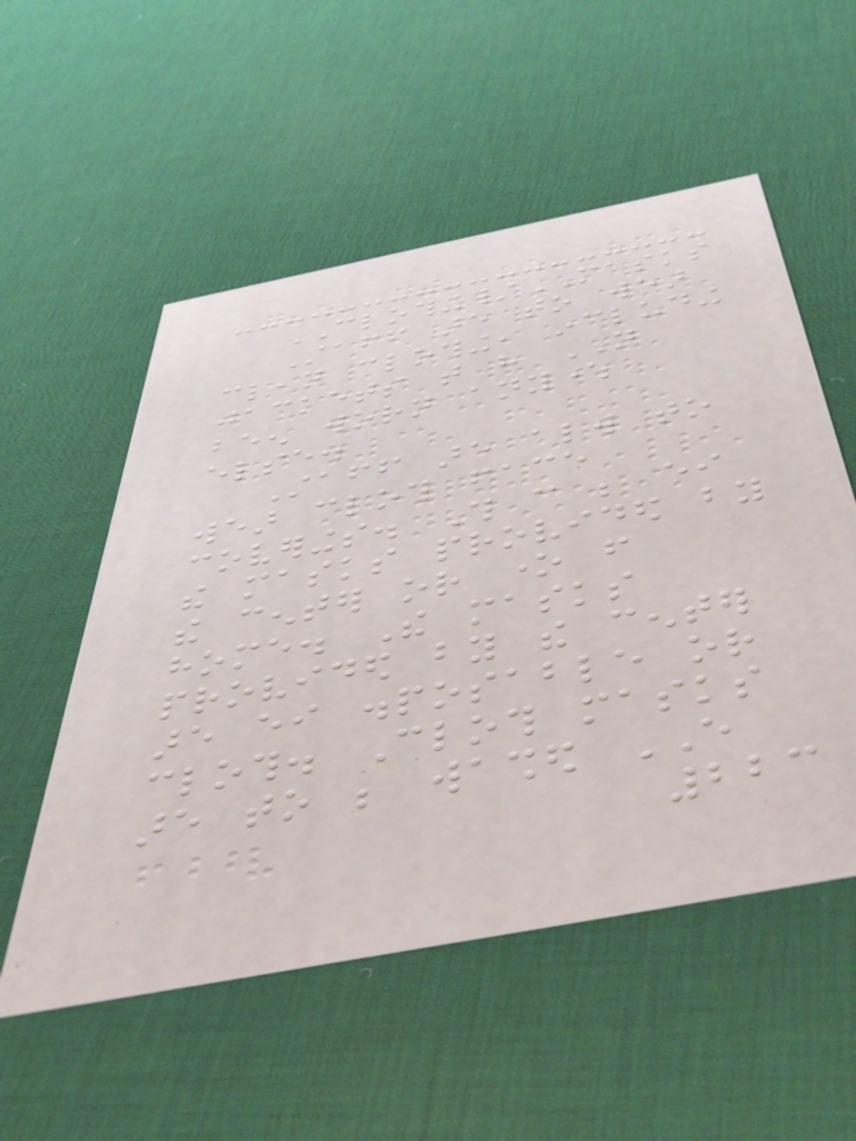CLOTHING/MASKS
Staff are to wear
clean clothing, including
jackets that have NOT
been worn anywhere
else.
Staff are always to
wear cloth face
coverings. This can be either
the masks provided by
the center or one from
home. The masks
provided by the center
are either disposable or
cloth. Cloth masks
are to be washed EVERY
223
